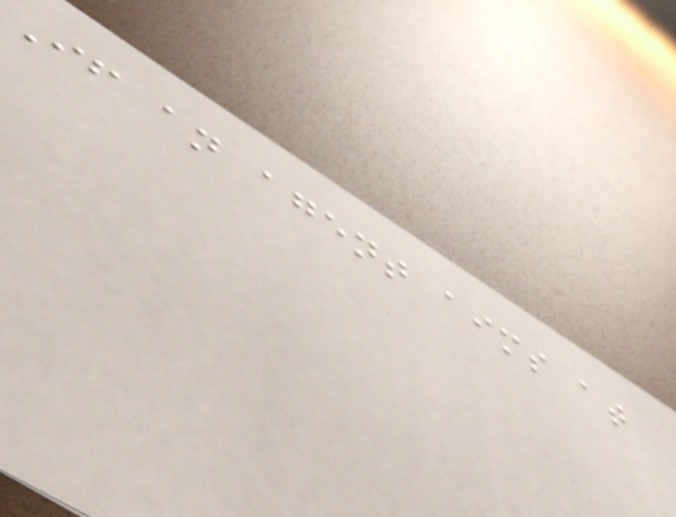If an agent aims at
